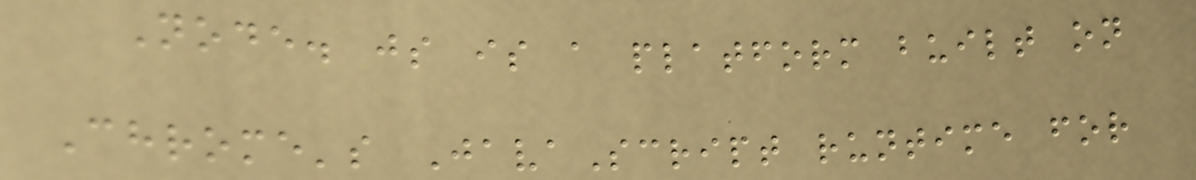Node. js is a platform built on
Chrome's JavaScript runtime for
